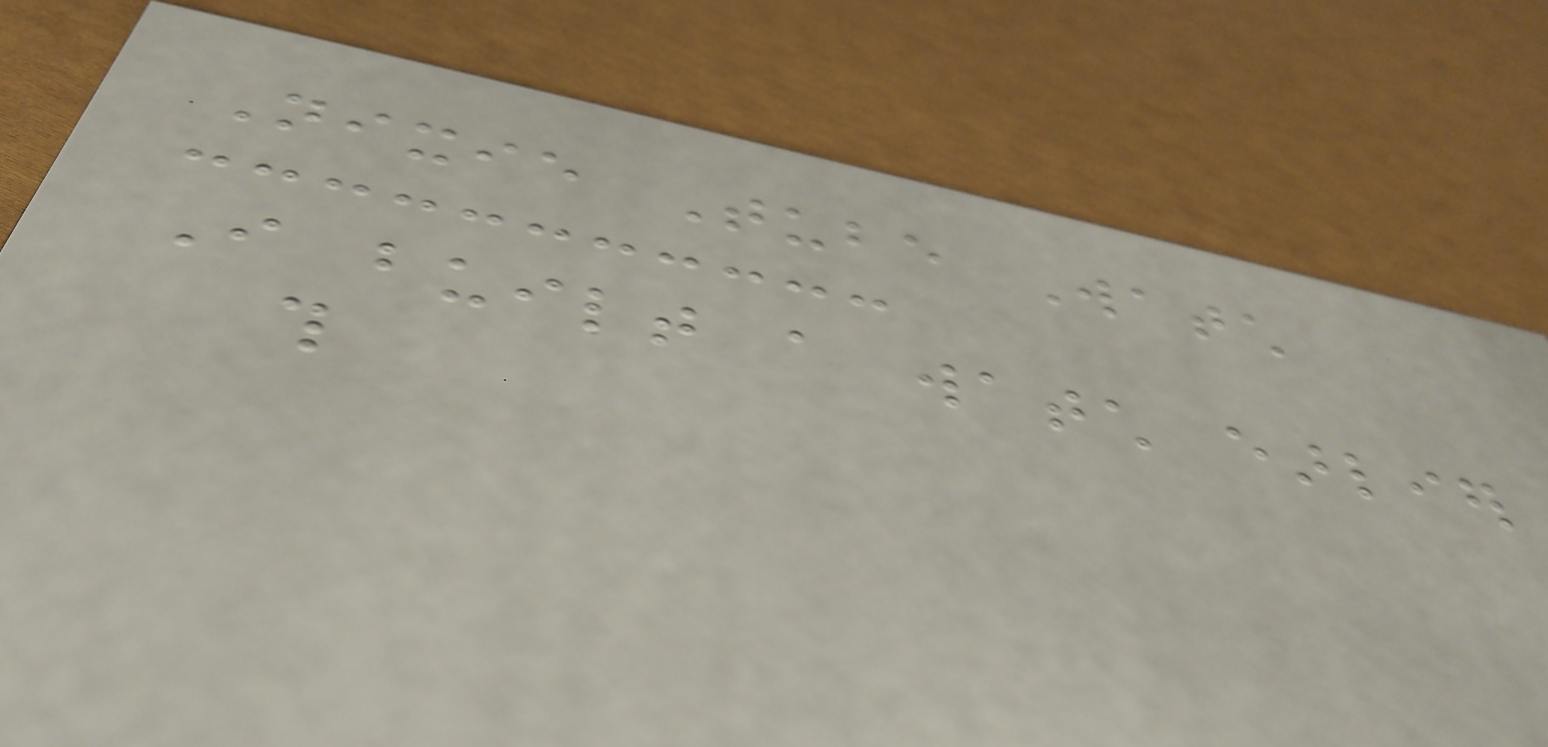Nixie Tube Watch
I built a watch earlier
this
